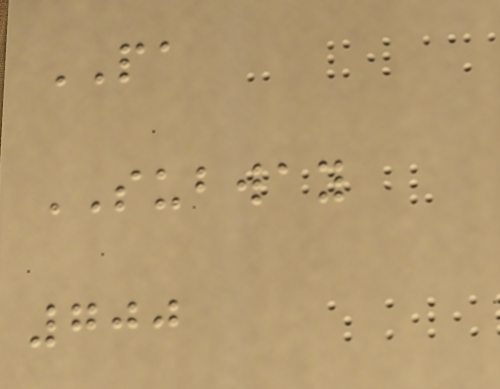PA
SUBWAY
700
